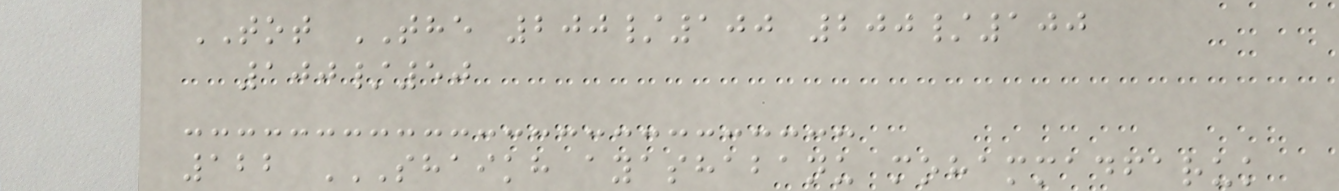TOT THE 200/100 200/100
100/50
122 SHAIKH AYASHABANU MOHAMMADFARUK
